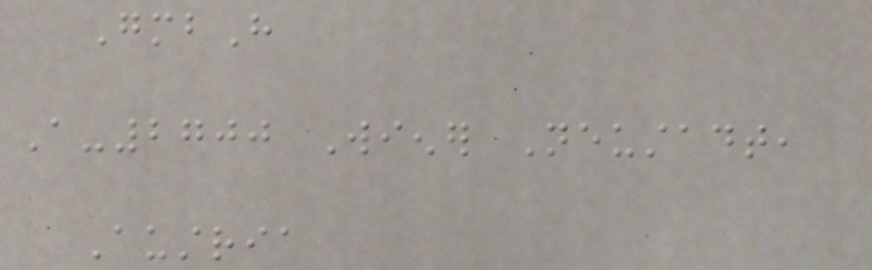GmbH
A-2700 Wiener Neustadt,
Austria
